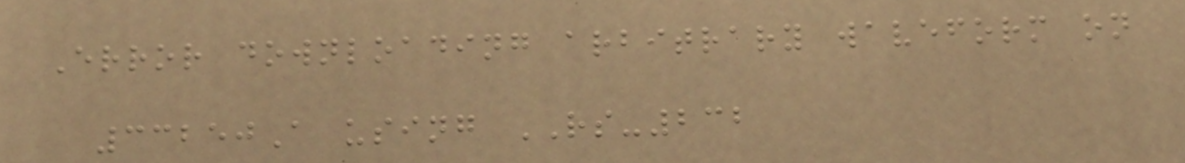Error downloading arbitrary waveform on
33250A using RS-232
